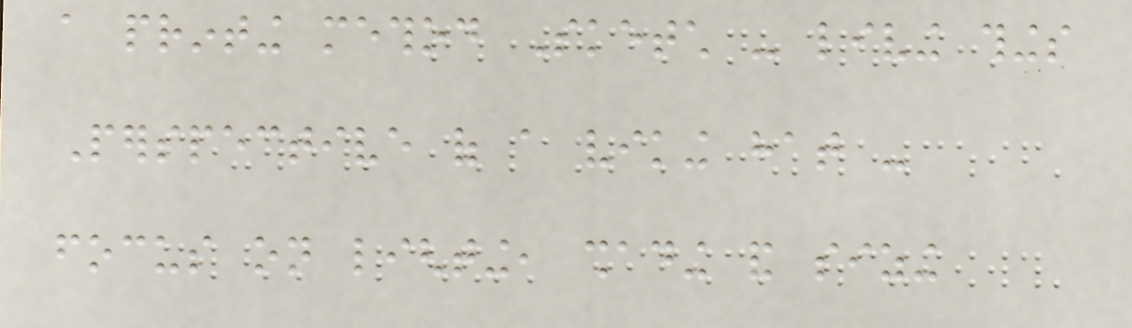a printing method Sketch - living things
Perspective of a viking hat -
focus on lighting, shading and sizing
